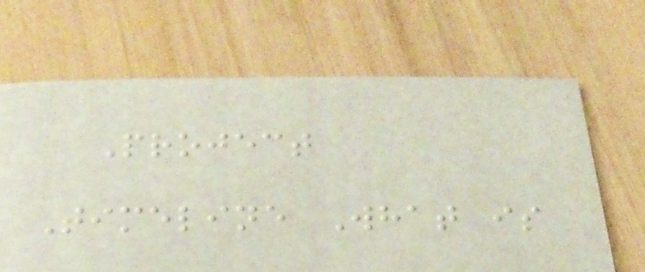Project
Timeline What is
